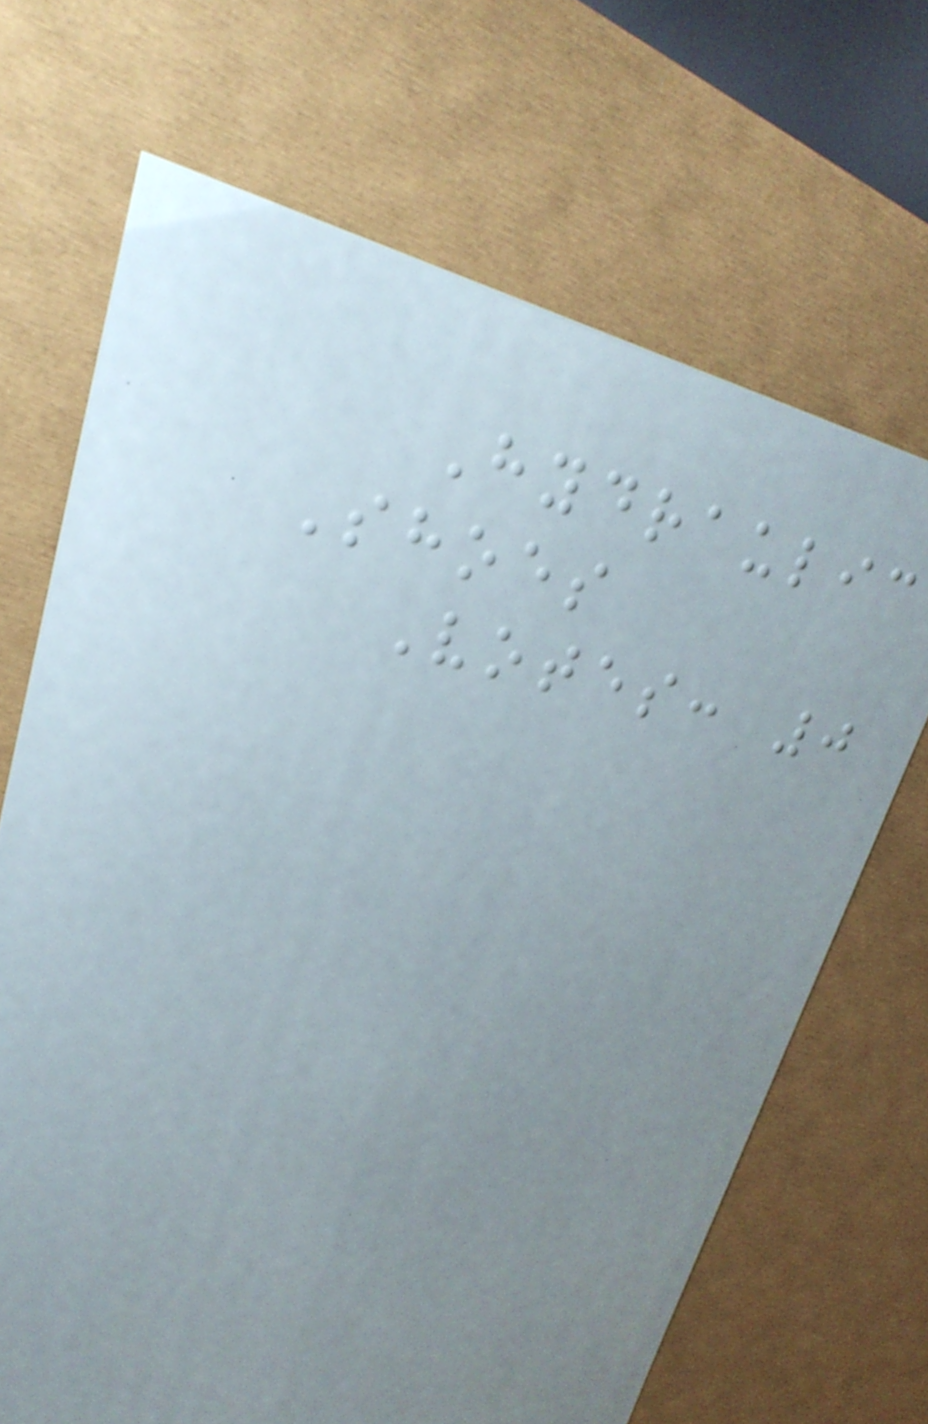Hydraulic
Shoes
Votes: 0
